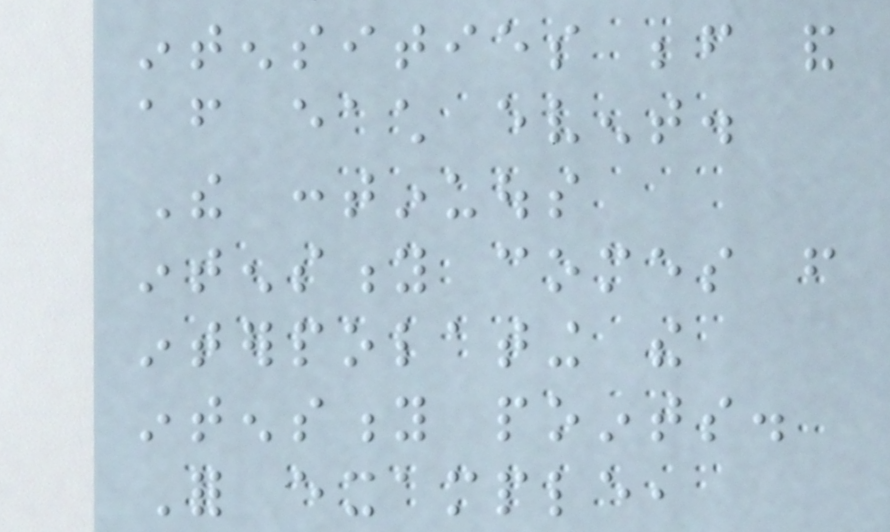intensities before and
after each event.
The continuous
intensity comes from
interpolating the
intensity points.
For example,
